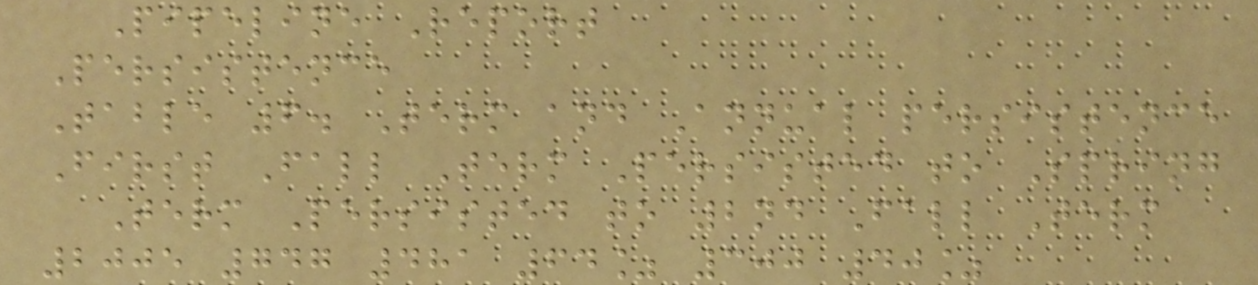Pipeline Report
Persistence
Table 6. Term and Annual persistence
First Fall Term Persisted to Spring
Term Persisted to 2nd Fall Term
2005 747 481 64% 300 40%
